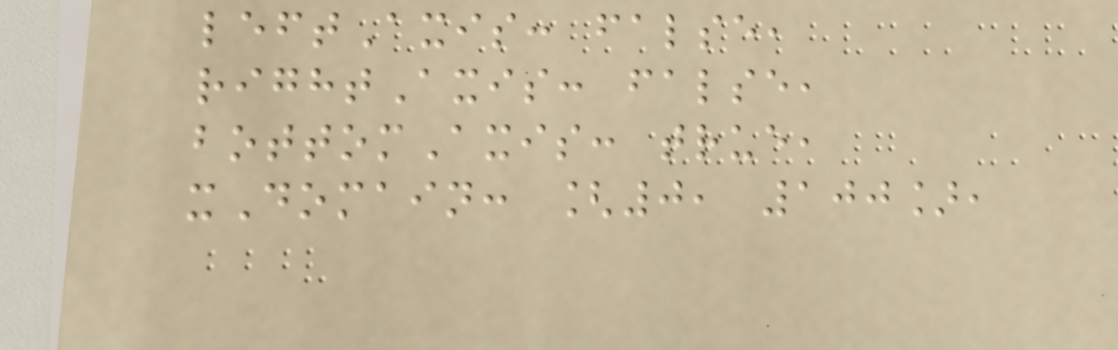leftAxis: false,
rightAxis: false,
bottomAxis: true,
xDomain: [0, 100],
